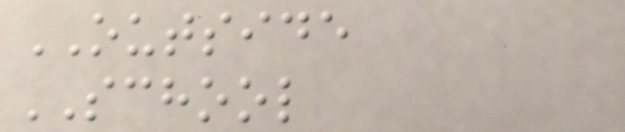OUTSIDE
SCHOOL
